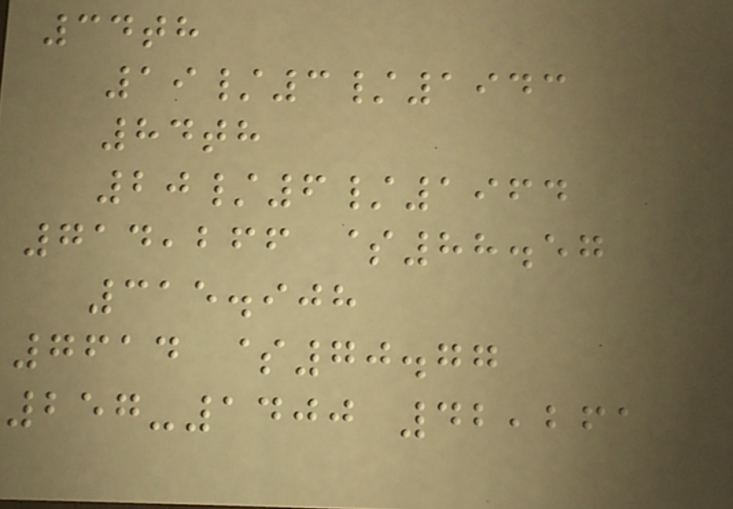34th
19/3/1943
84th
20/6/1964
714,266 $88.57
315.908
7614 $70.77
257-1400 42,261
